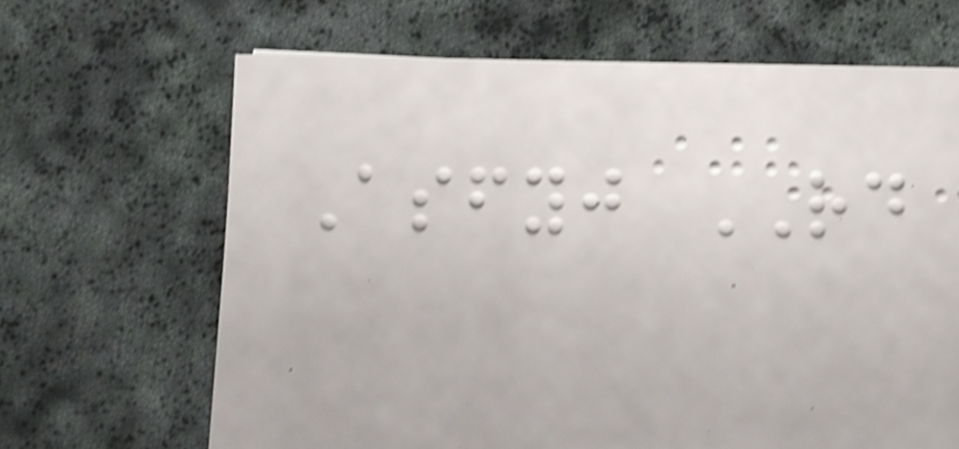Asfyj RD
